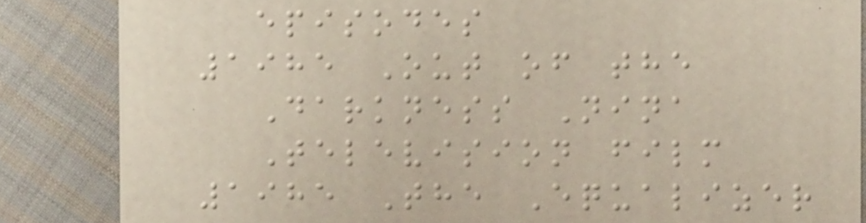episodes
1985 Out of the
Darkness Nina
Television film
1985 The Equalizer
